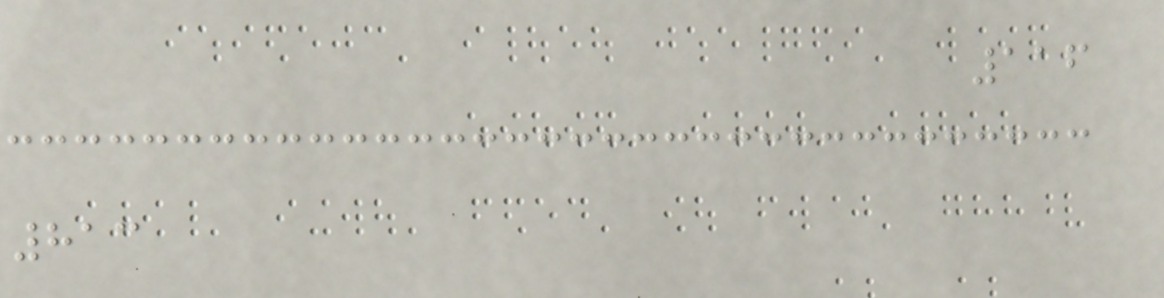116
813
